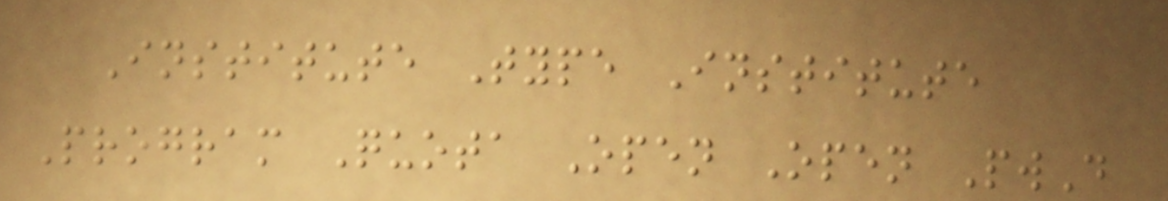Institute Type Institute
Program Quota Open Open PwD
